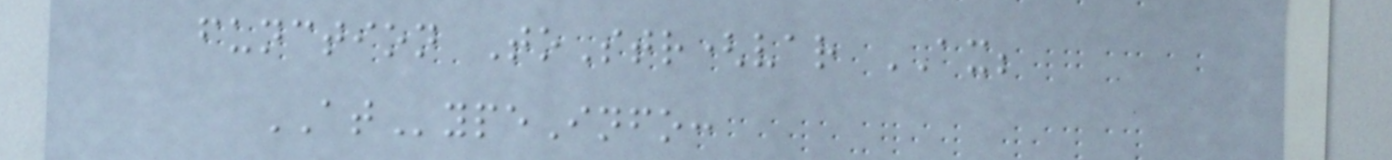function ToStr(var AX;
ATypeInfo:
